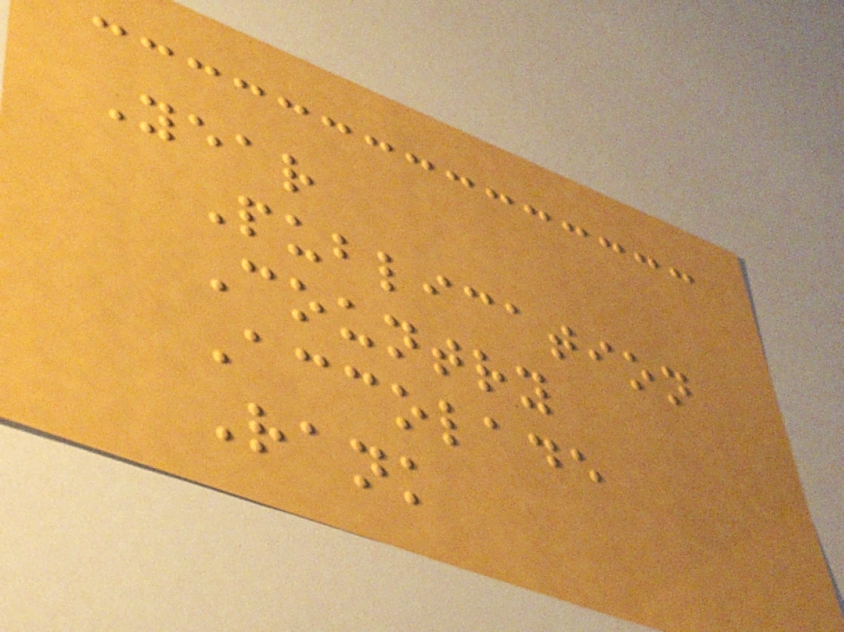Year
Publication
Country
Accolade
Rank
